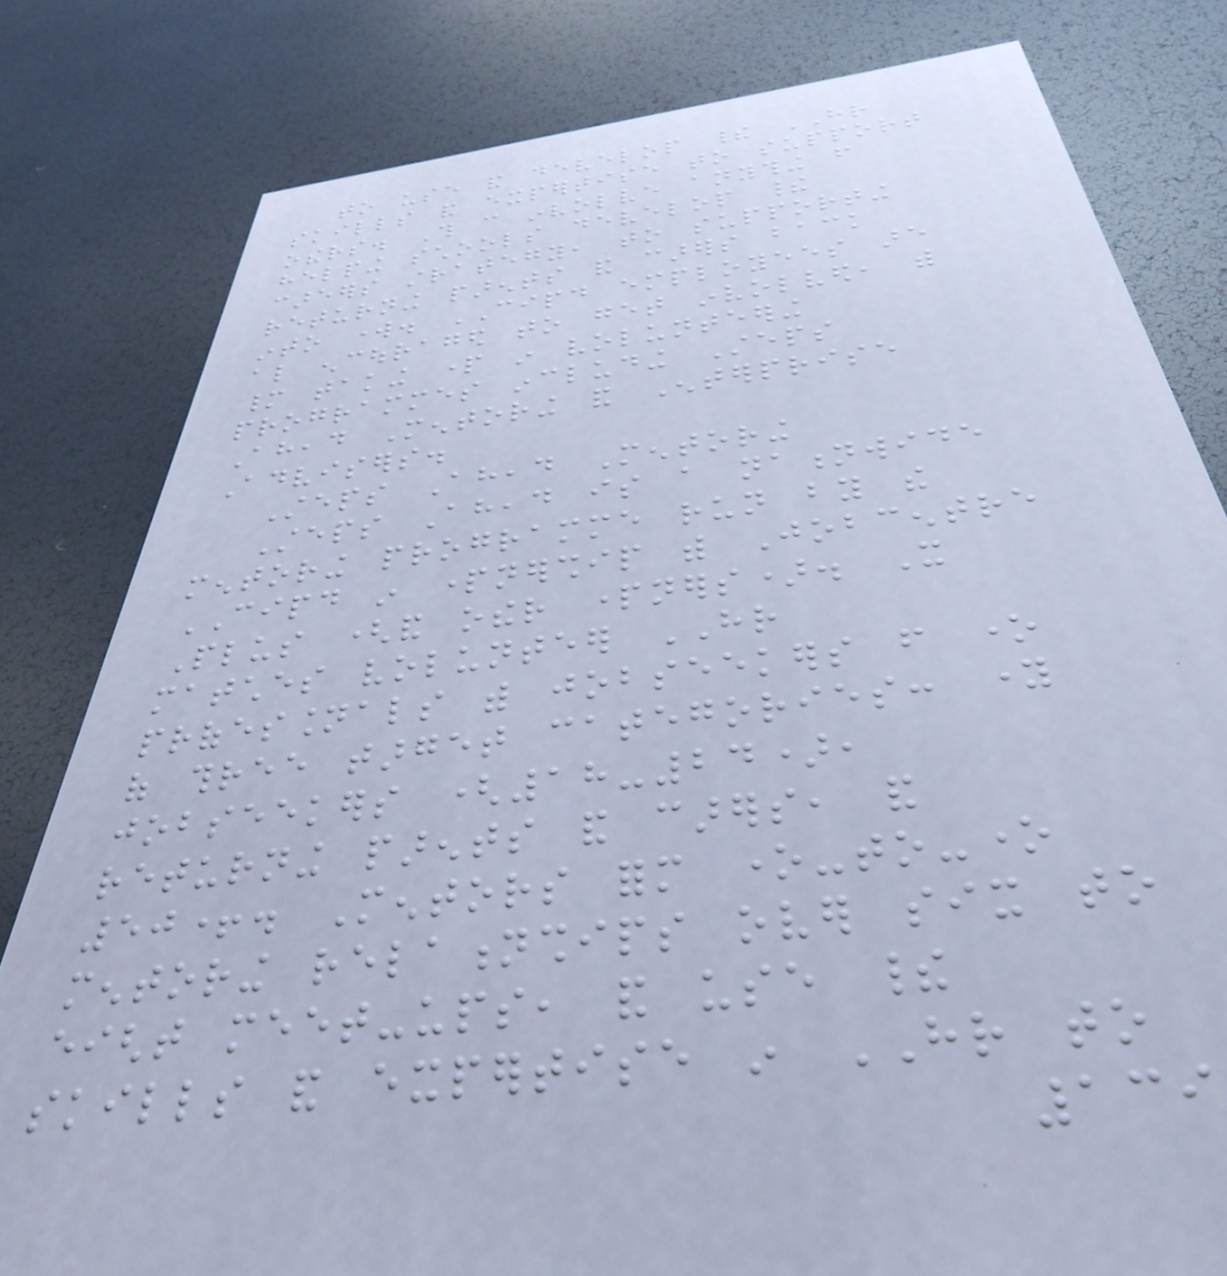to use and develop their HR
skills and expertise to support
others. This can involve anything from
helping schools develop their
careers strategy, to supporting
returning parents and carers back
into work. CIPD employees are
also encouraged to get involved, with
many taking part in volunteering
programmes including Steps
Ahead Mentoring and Enterprise
Advisers.
Steps Ahead Mentoring
Steps Ahead is a nationwide
mentoring programme run by the
CIPD in partnership with Jobcentre
Plus (and other partners). It
matches volunteer HR
professionals with jobseekers from one
of three target categories: young
jobseekers (18-24),
returning parents and carers, and
50+. Mentors form one-to-one
mentoring relationships over six to
eight meet-ups, and use their
skills and expertise in HR to
139
